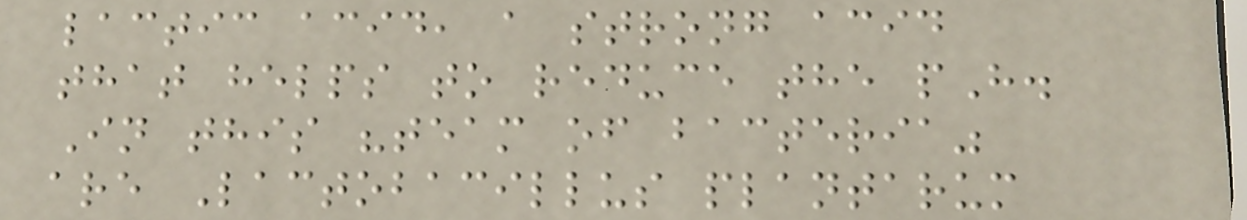lactic acid, a strong acid
that helps to reduce the pH.
In this "team of bacteria"
are Lactobacillus plantarum
